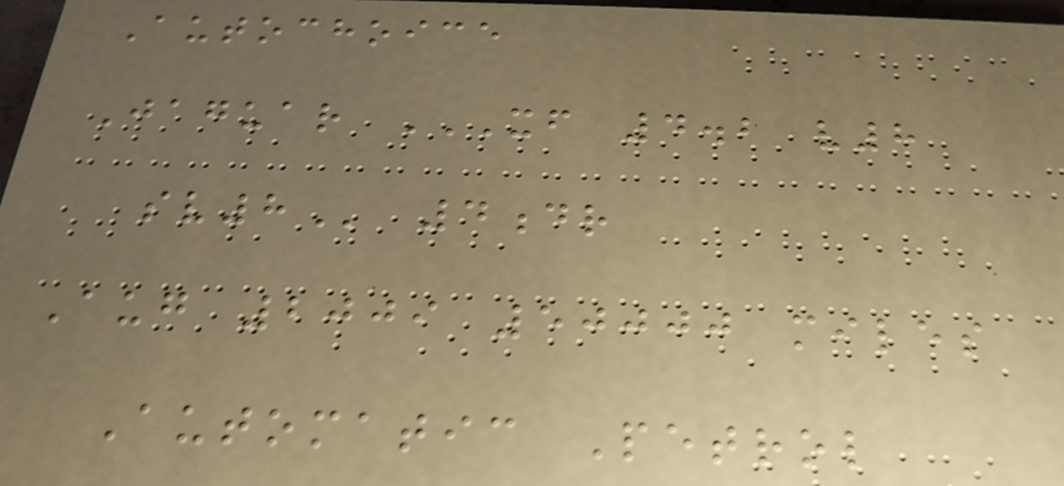Autochoice
Jaguar XF 4.2 V8
SV8 4dr
Aug 2009 50000 miles
Automatic Petrol
